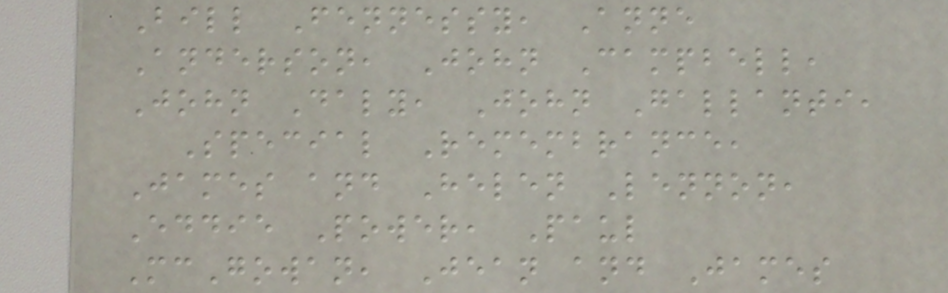Bill Fennessy, Anne
Anderson, John Campbell,
John Daly, John Gallanti,
Special Remembrance,
James and Helen Lennon,
Eddie Power, Paul
McGowan, Jean and James
